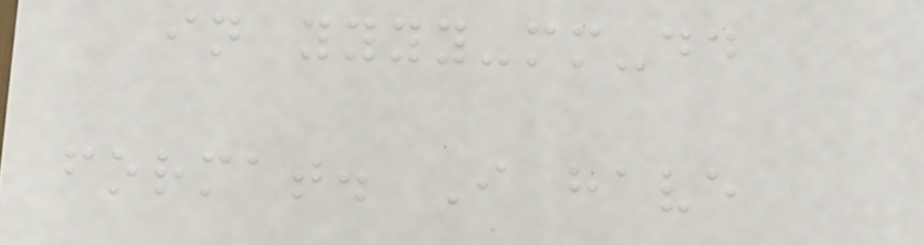in yyyy-mm-dd
format. I have
